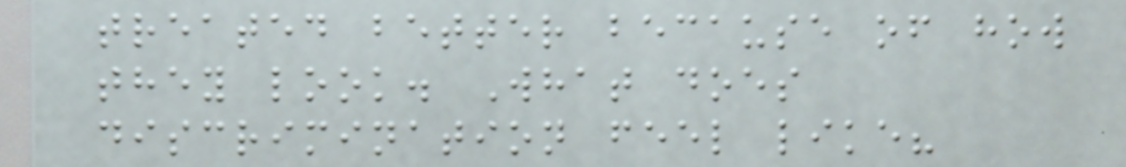treated better because of how
they look. What does
discrimination feel like?
